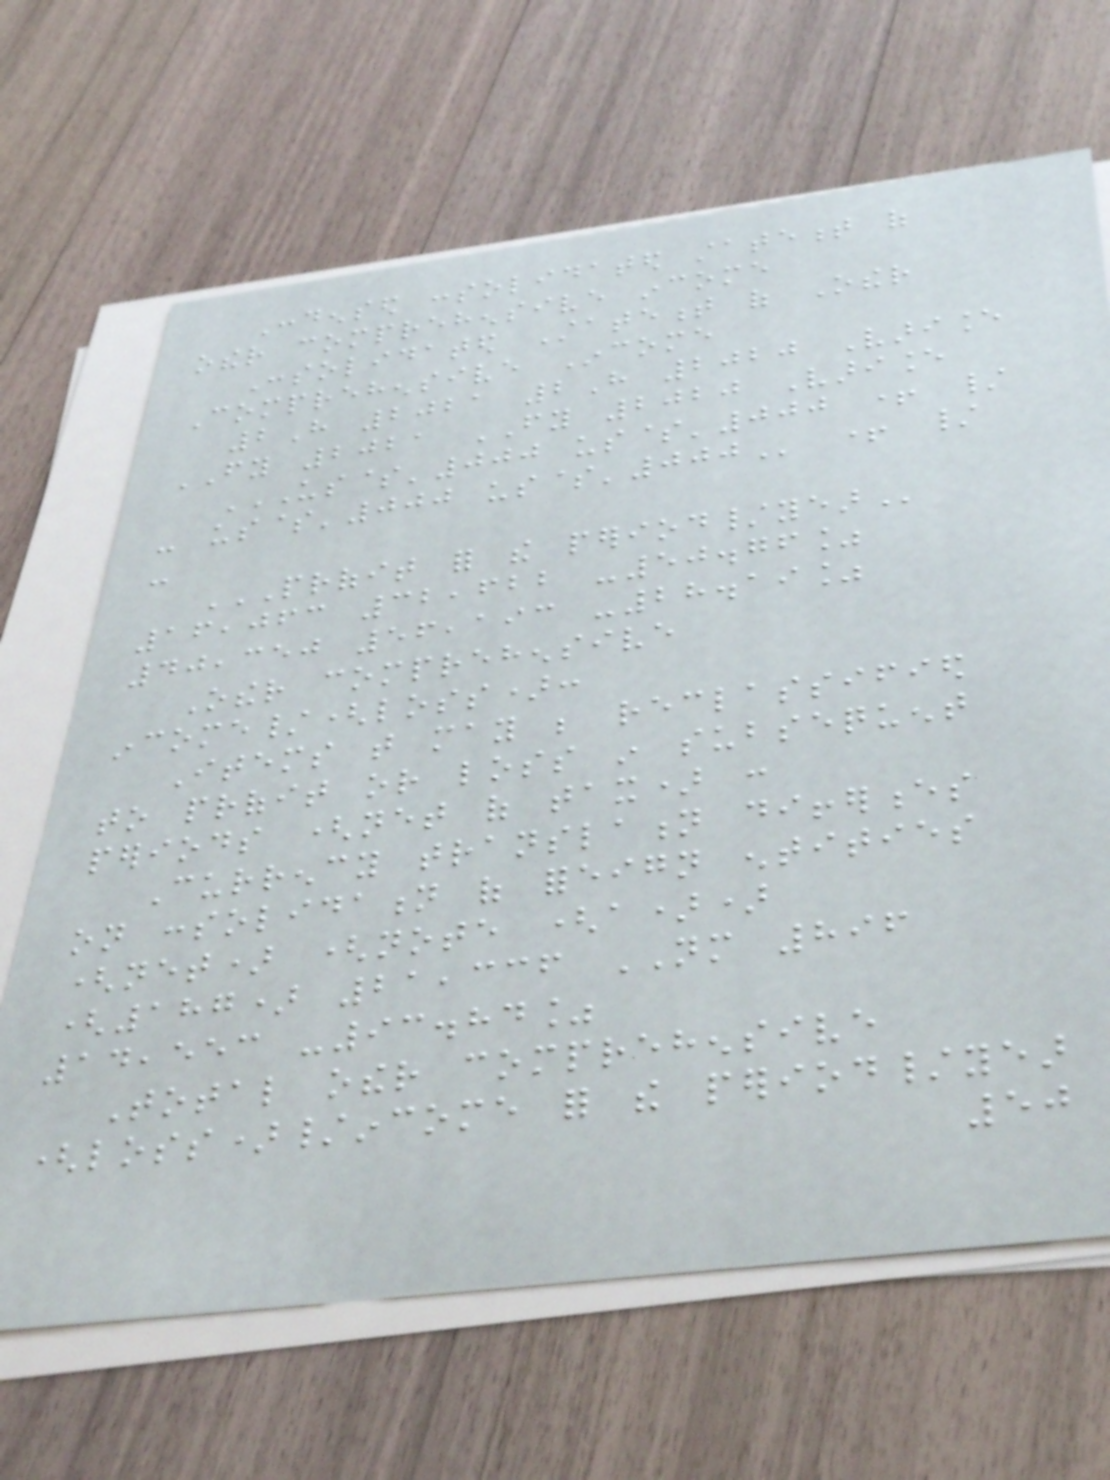Condensed consolidated statement of
other comprehensive income
Consolidated Statement of Other
Comprehensive Income
2H 2021 2H 2020 Variance
FY 2021 FY 2020 Variance
US$'000 US$'000 + /
- US$'000 US$'000 + /
-
PROFIT FOR THE PERIOD/YEAR
16,063 32,622 -50.76%
40,350 56,193 -28.19%
Other comprehensive
income/(loss):
Items that may be reclassified
to profit or loss in subsequent
periods (net of tax) :
Currency translation differences
on consolidation of foreign entities
(net) (note (a))
(187) 21,336 NM 896
14,553 -93.84%
Total other comprehensive
(loss)/income for the period/year
50
